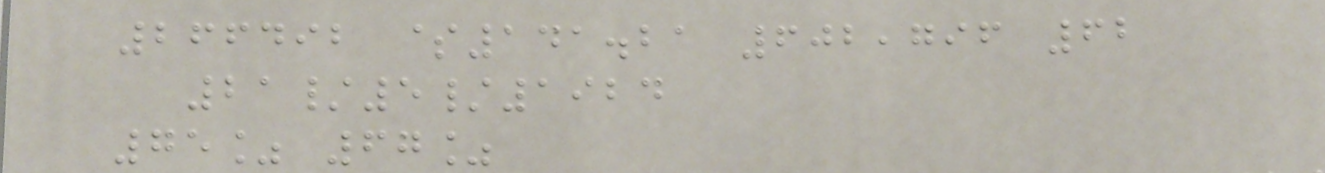266492 $141.21 602,796 62
21/5/1924
75% 67%
